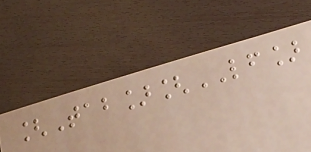[Tab][LF]
